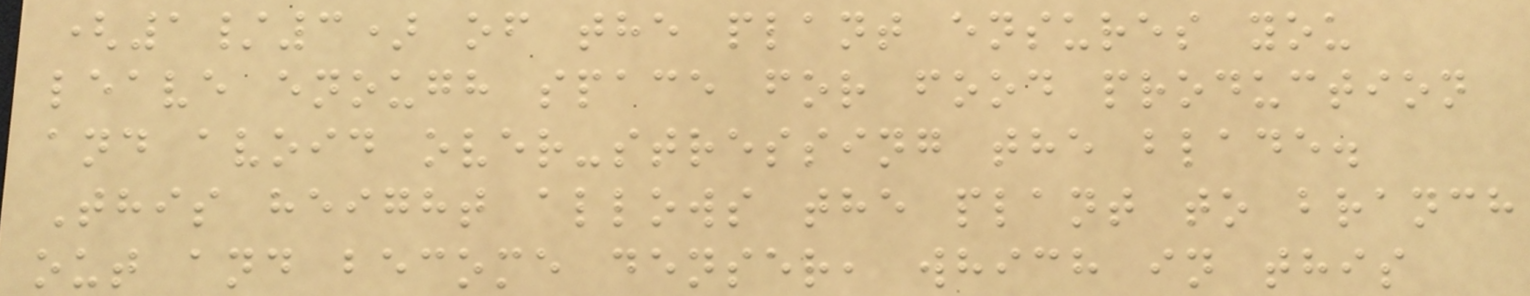(1/3) of the plant ensures you
leave enough space for food production
and avoid over-stressing the blade.
This height allows the plant to branch
out and become denser, which in this
